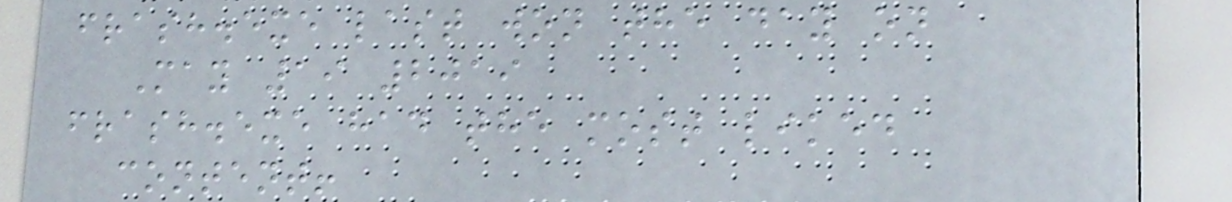frash.exe last won the day on
May 19 2019
frash.exe had the most liked
content!
